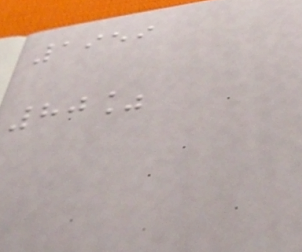1959
80%
